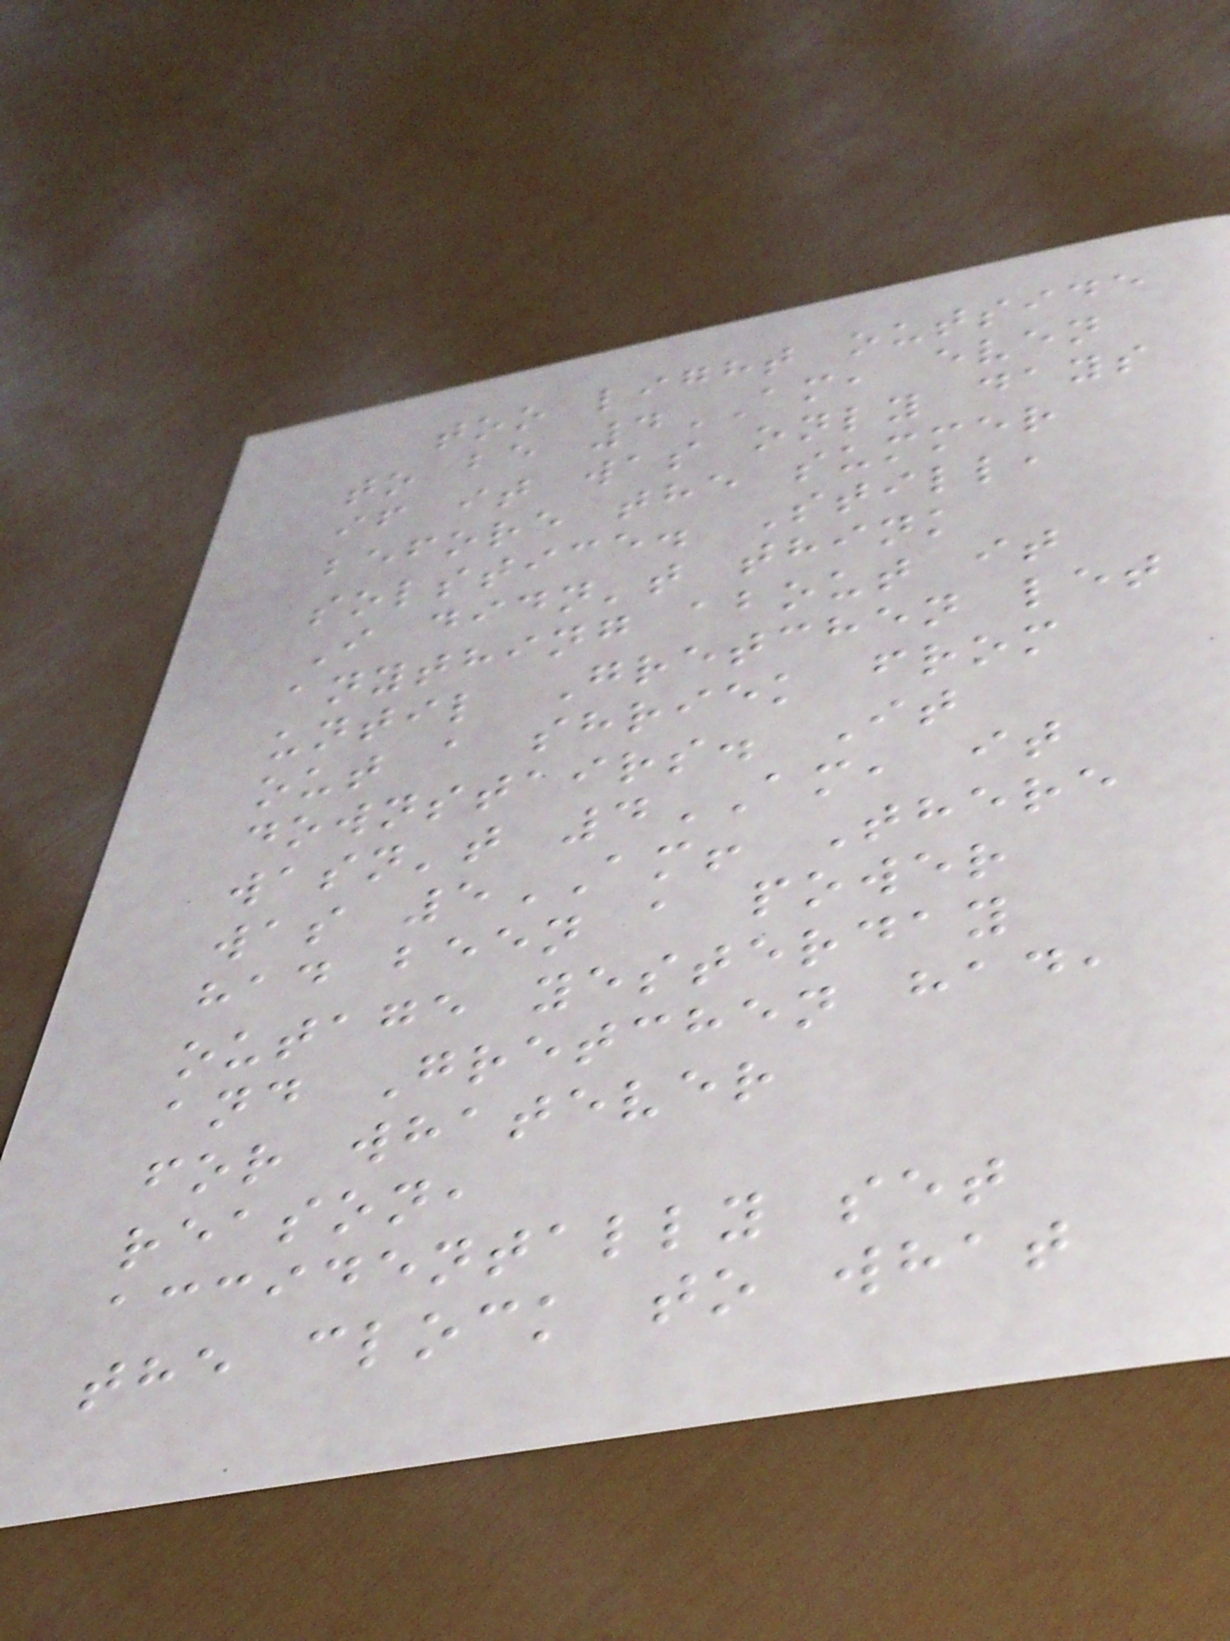too light outside
to be 4AM, even
if it was only days
before the summer
solstice. Still,
I didn't think
anything about it
until Gretchen let
out a shriek from
downstairs. It
wasn't 4AM, it
was 5AM! There
had been a power
outage yesterday
and Gretchen had,
for whatever
reason,
accidentally set
the clock to what
